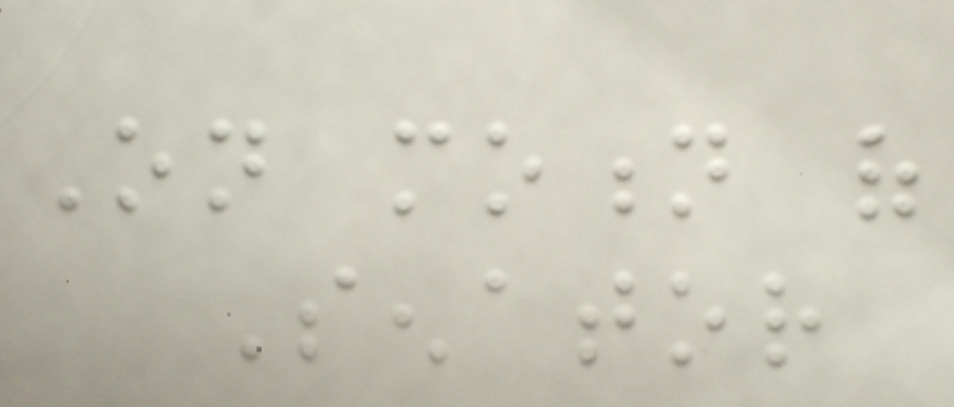On motion of
Senator
